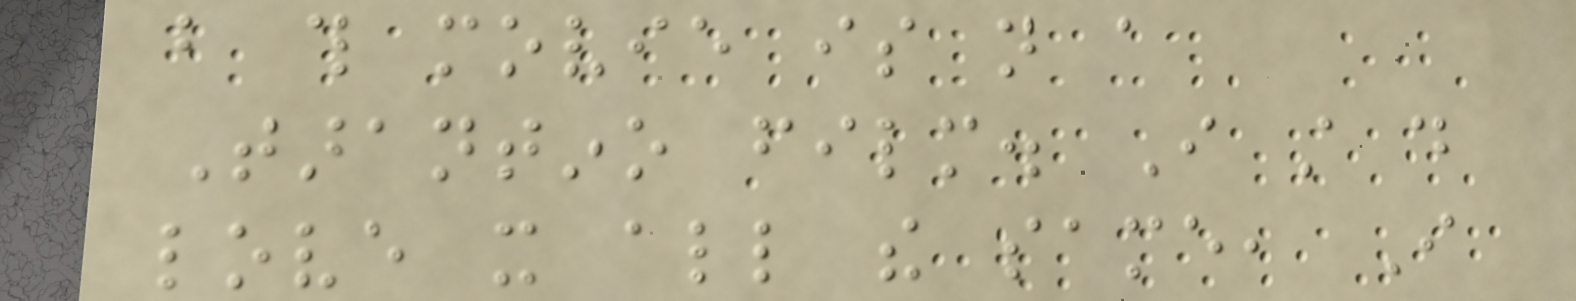but this movie is not a
Tarantino film. I still do
love it all the same, I
